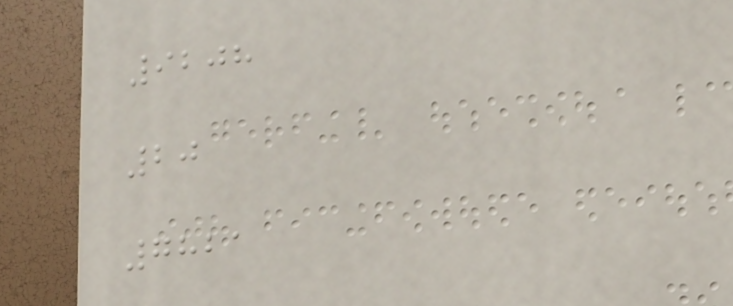9208
20
7821
